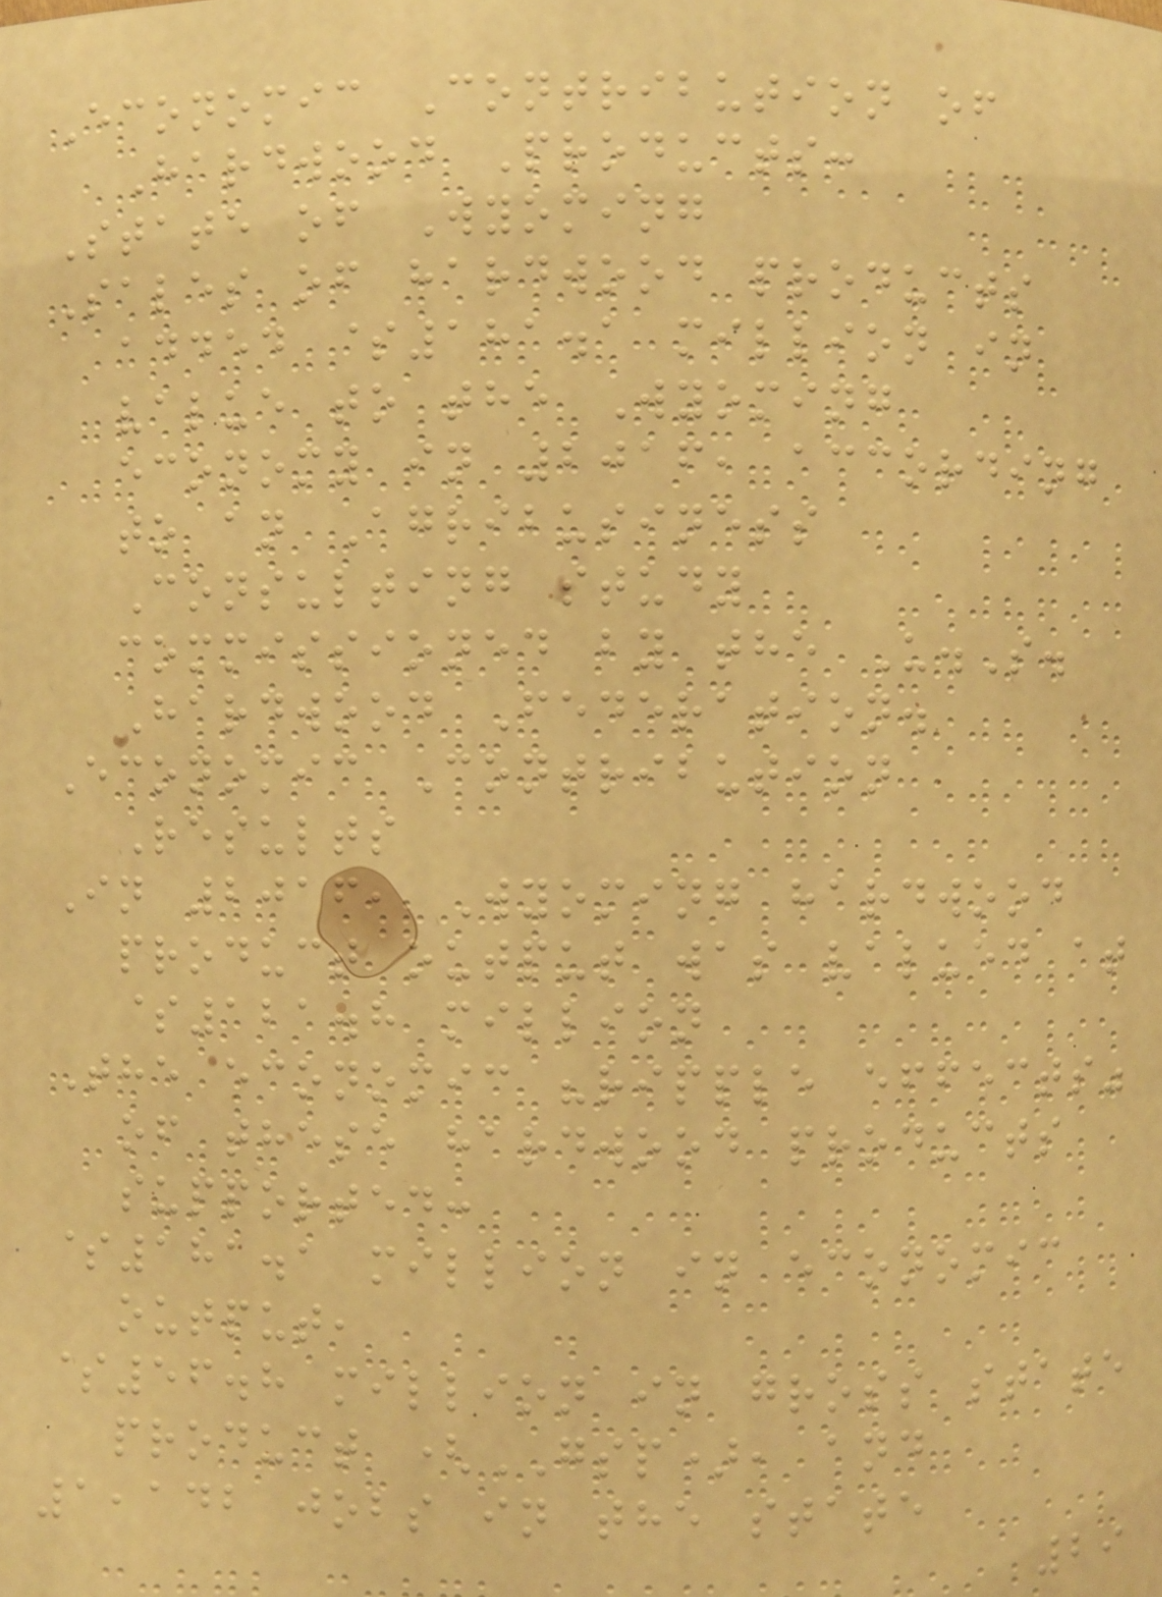Economic Contribution of
Hardwood Products:
State of Wyoming
Sales of hardwood products
added $181.1 million in
value to the Wyoming
economy in 2016, according
to an Agribusiness
Consulting study
commissioned by the U.S.
Hardwood Federation.
Economic Contribution
Results
In 2016, Wyoming hardwood
product output was valued at
$121.8 million
The economic "ripple effects"
of these hardwood products
supported:
$181.1 million in economic
output,
$56.8 million in gross state
product (GSP), and
1,142 jobs in the state
29
